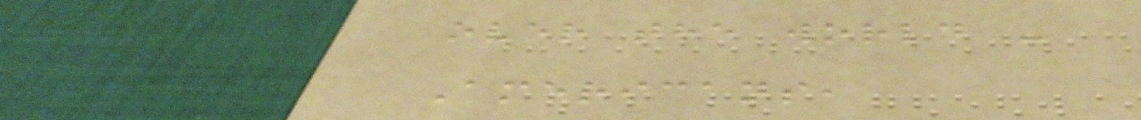over the world -
Americans,
